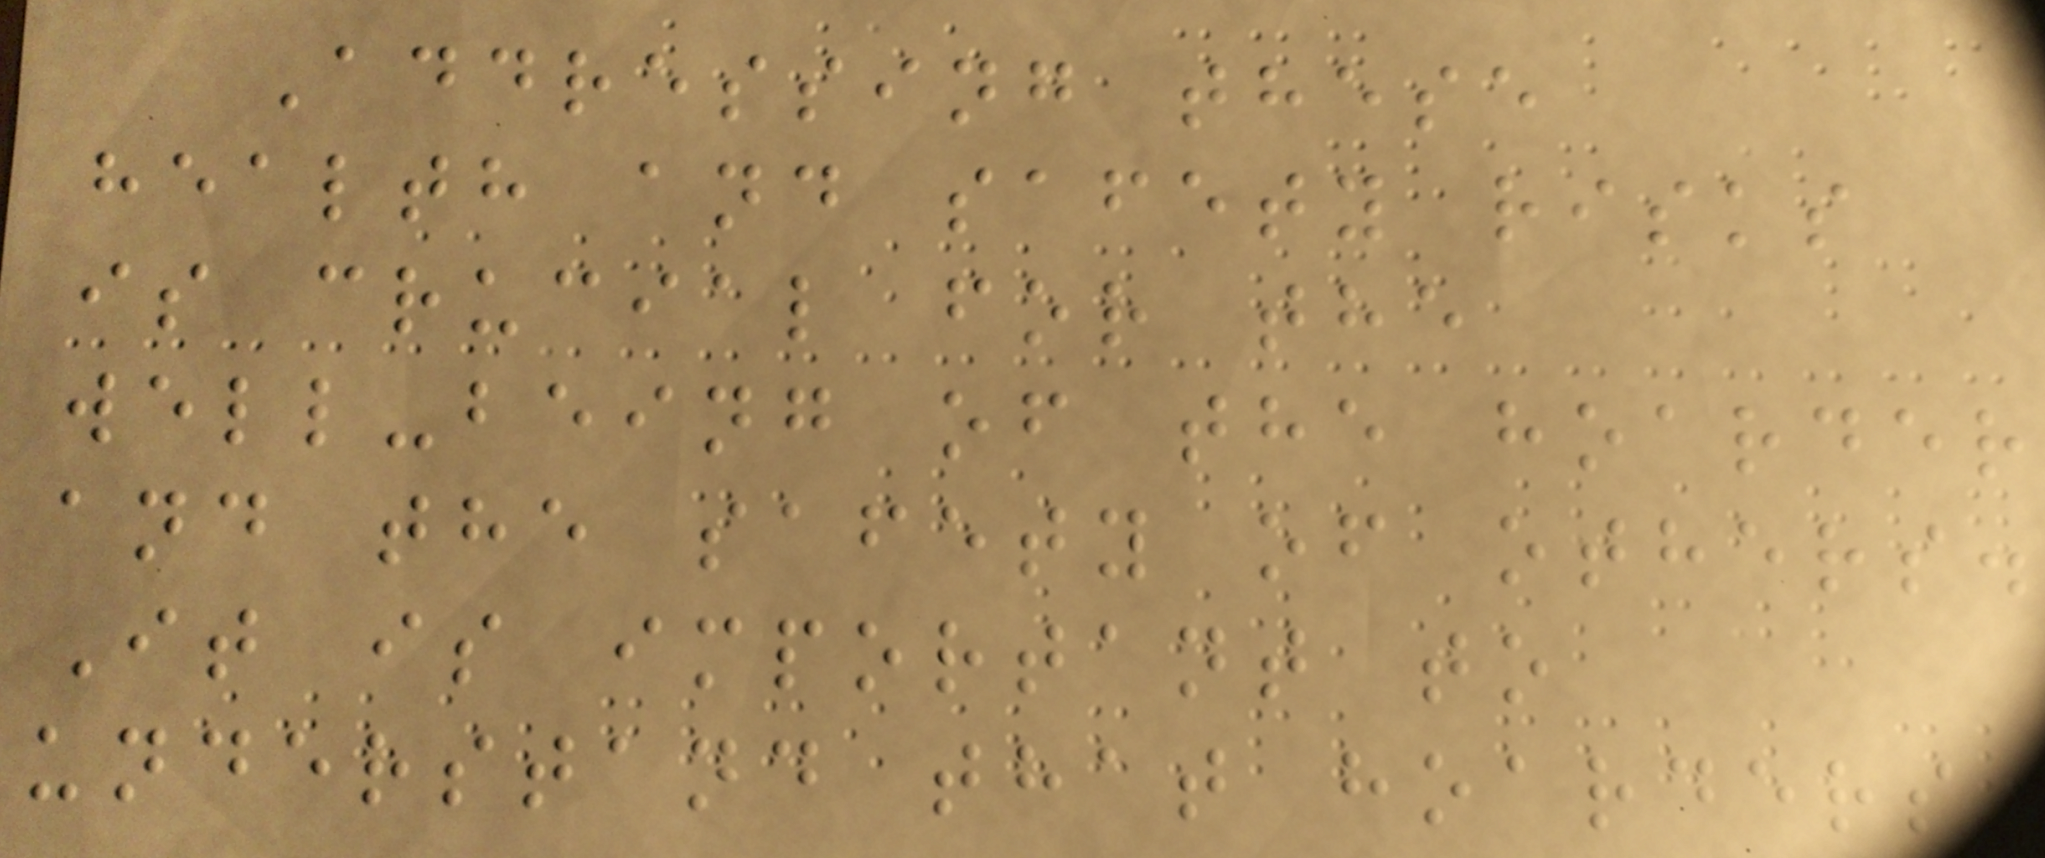Addressing these
health and safety risks
is crucial for the
well-being of the hoarder
and the safety of others.
It is important to
understand that hoarders
